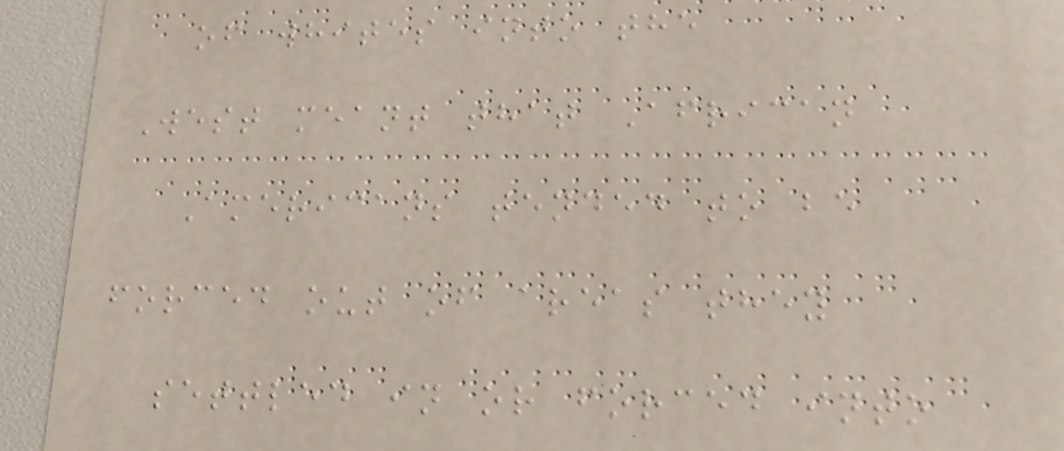of whites into the
West meant that African
Americans tended to be
forced out of areas they
settled in or forced into
